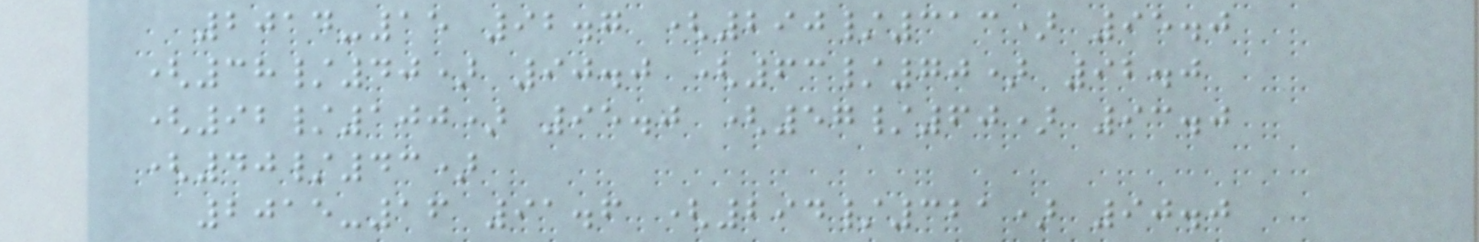2014-15 92.7 (290/313) 95.0
(38/40) 90.0 (63/70) 92.0
(92/100) 95.0 (57/60) 93.0
(40/43)
2015-16 91.6 (294/321) 90.0
